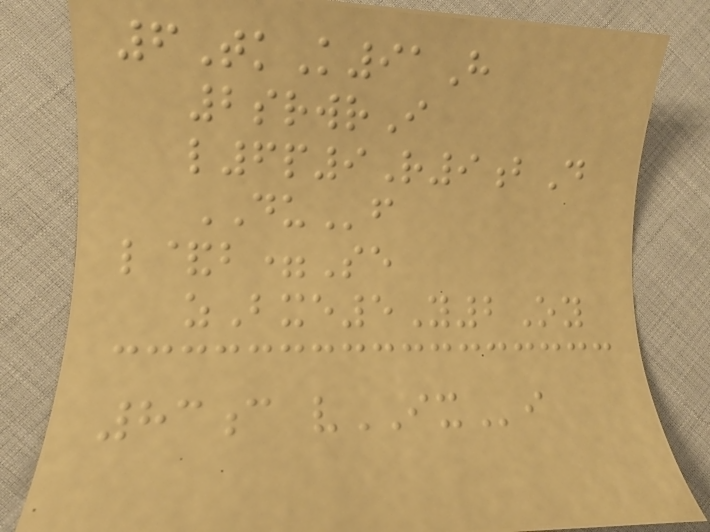6TkK91H
2srwrI
l6p9R9bD
DUf
l&b=Se
zBxe5Y2Oy
83c vIXi
